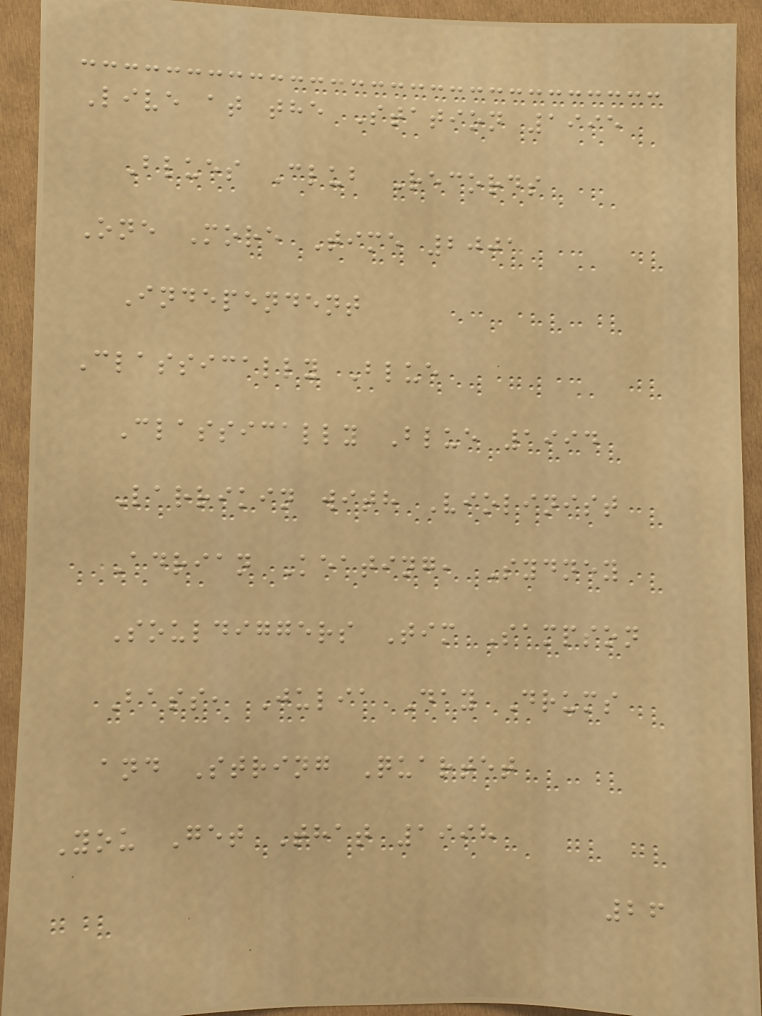Live at the Station 1995
Blues Club Records
One More Time 2001
Independent
Classically Blue
Classically Blue 1994
Larrikin with Violinist
Adrian Keating, Sydney
Souldiggers Tim Sampson
Bass, Julia Day Drums
and String Quartet
You Get That 1998
26
